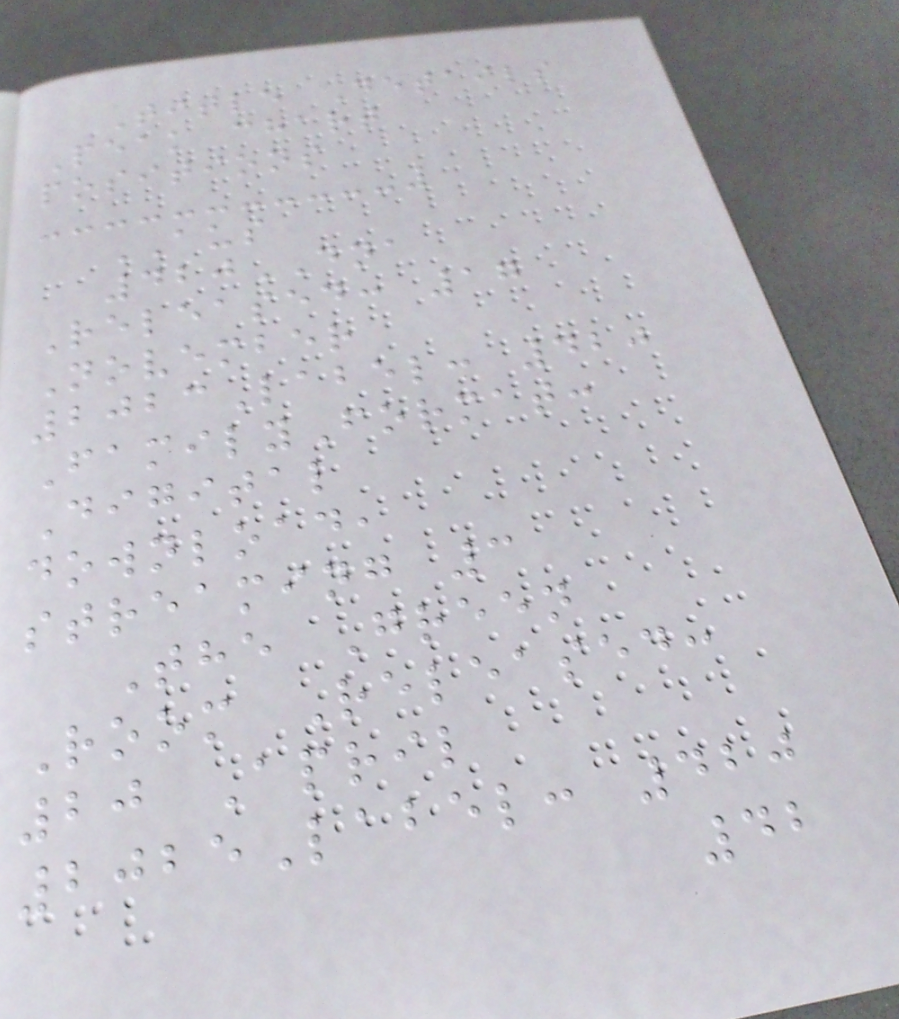Title Details
Peak chart
positions
AUS
420DNA
Released: 17
November
2023Label: 420
FamilyFormat:
Digital
download,
streaming 3
The Green
Room Released:
20 April
2025Label: 420
42
